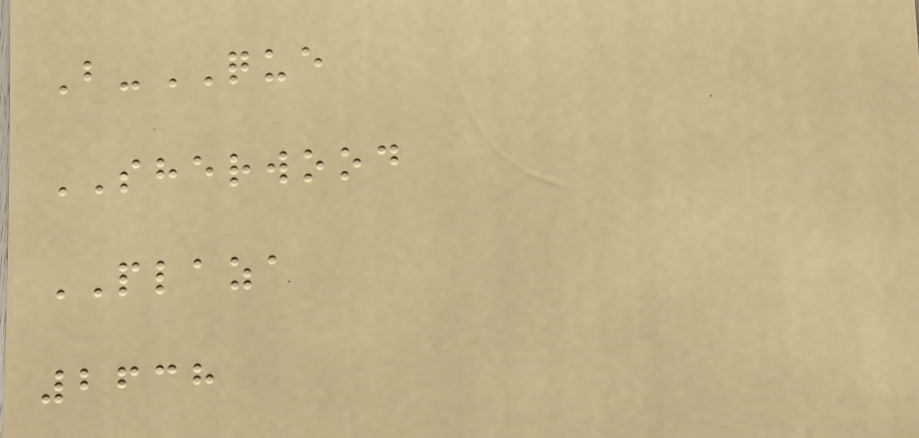B-QUE
SHERWOOD
PLAZA
2638
